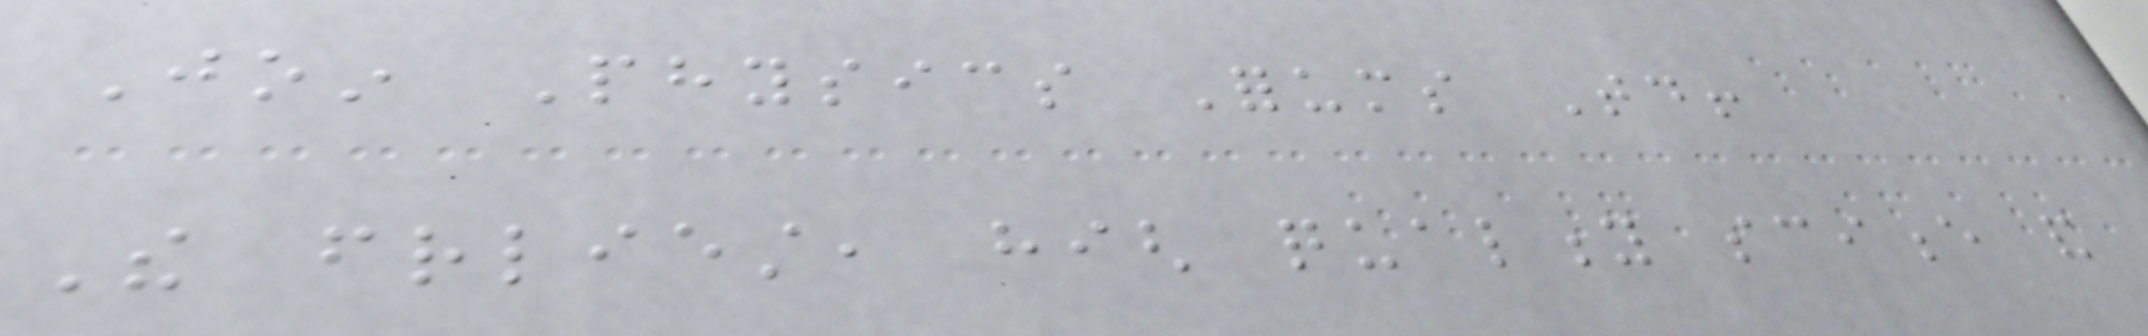Join Physics Forums Today!
The friendliest, high quality science and
